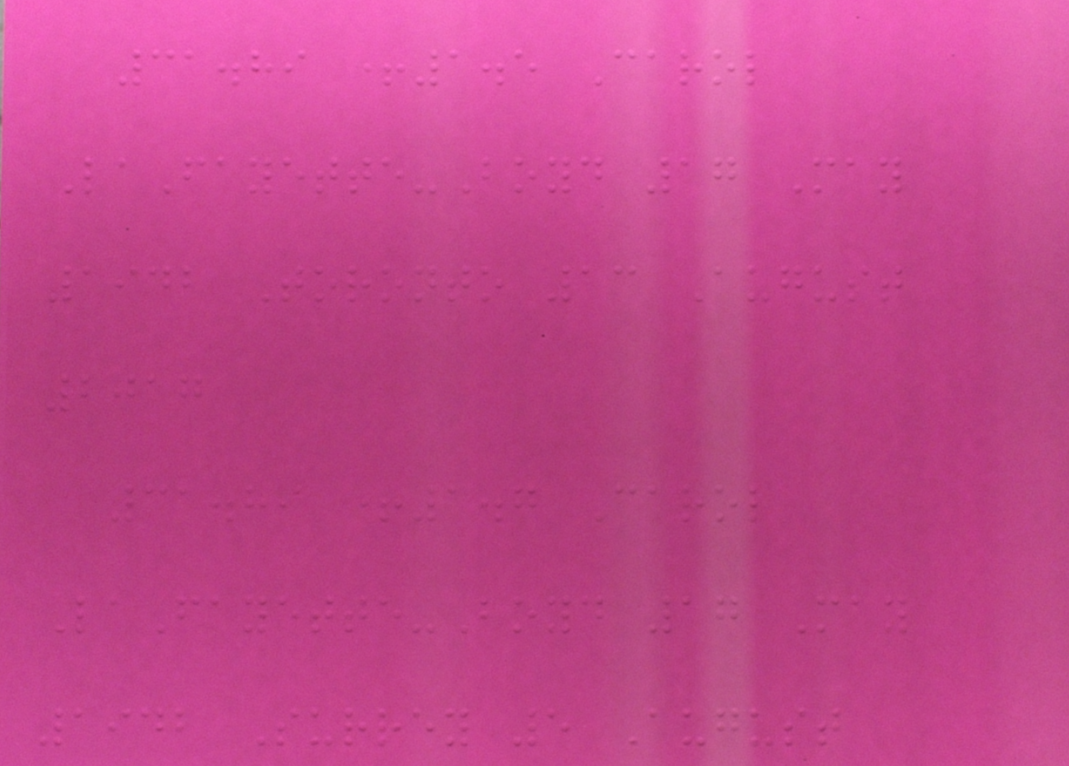31.89 +1.5 Carol
LaFayette-Boyd 17 May
1942 Toronto 13 August
2017
31.89 +1.7 Carol
LaFayette-Boyd 17 May
1942 Surrey 5 August
